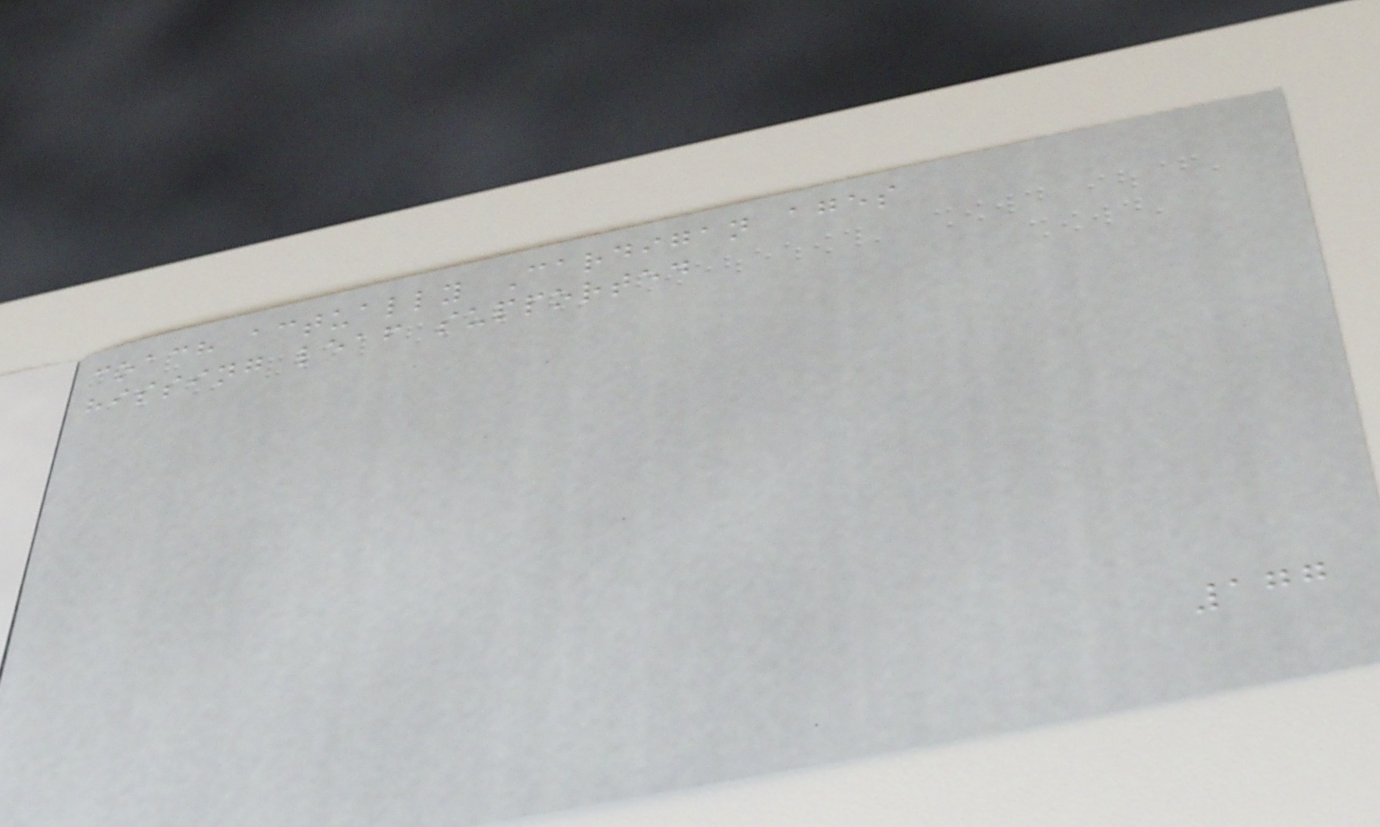coach actually Cardigan ages
hissing leaf supported
177
